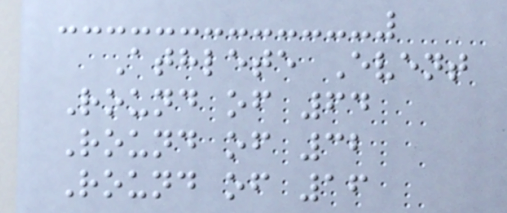Athlete Event
Round of 64
Round of 32
Round of 16
